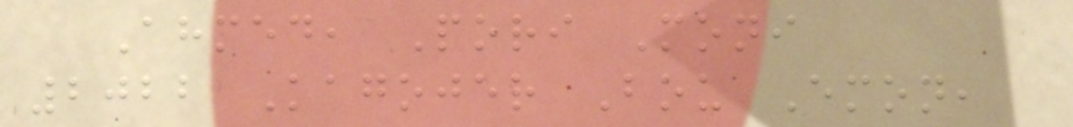Ahmed, Pori Moni
2022 Kagojer Bou Emon,
